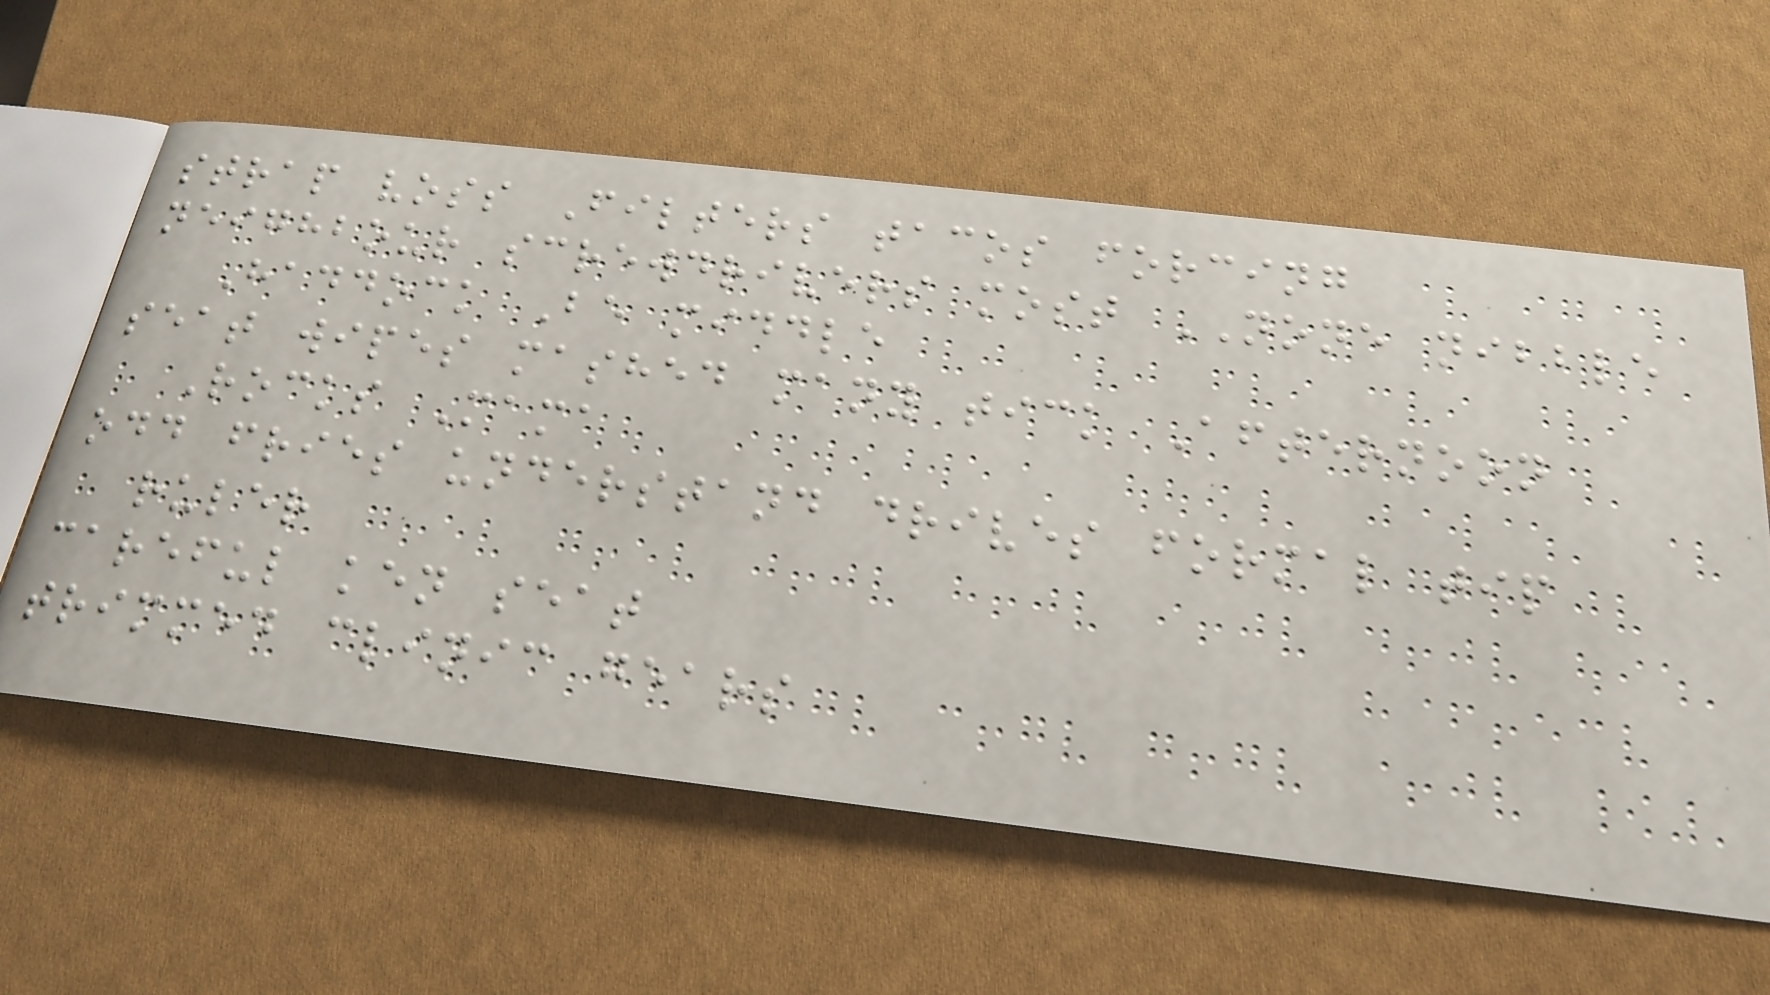strap voss Filters tacos forcing
neighbour screwdrivers most NONE nibble
Haddock Be middle
seat wipes mashed many tick Afternoon
Rocks Mama
odd fries understand drives formal tip
ruler
careful ken seat
trimmed clinic gears
